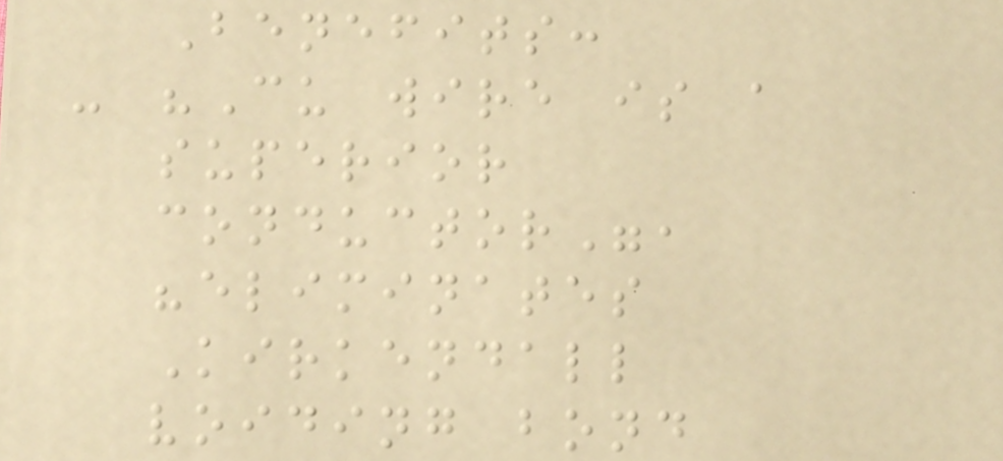Benefits:
- "Cu wire is a
superior
conductor",
"eliminates
Kirkendall
voiding bond
